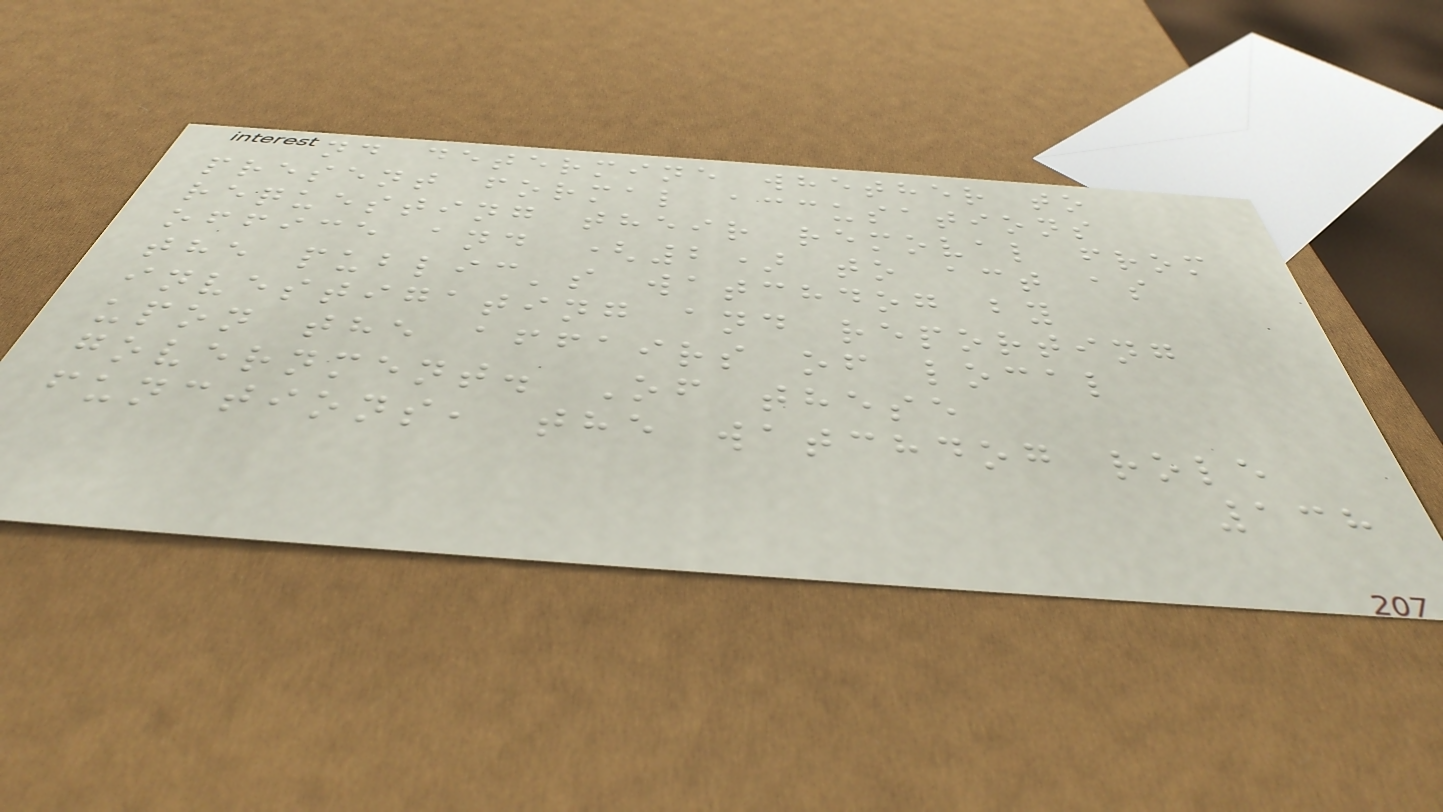and determine whether to
present formal accusations
requesting their removal from
office and (2) to act as
the public's watchdog by
investigating and reporting
upon the affairs of local
government. Of these
functions, the watchdog role
138
